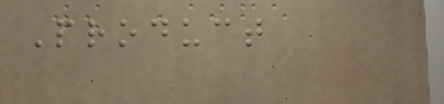Product
